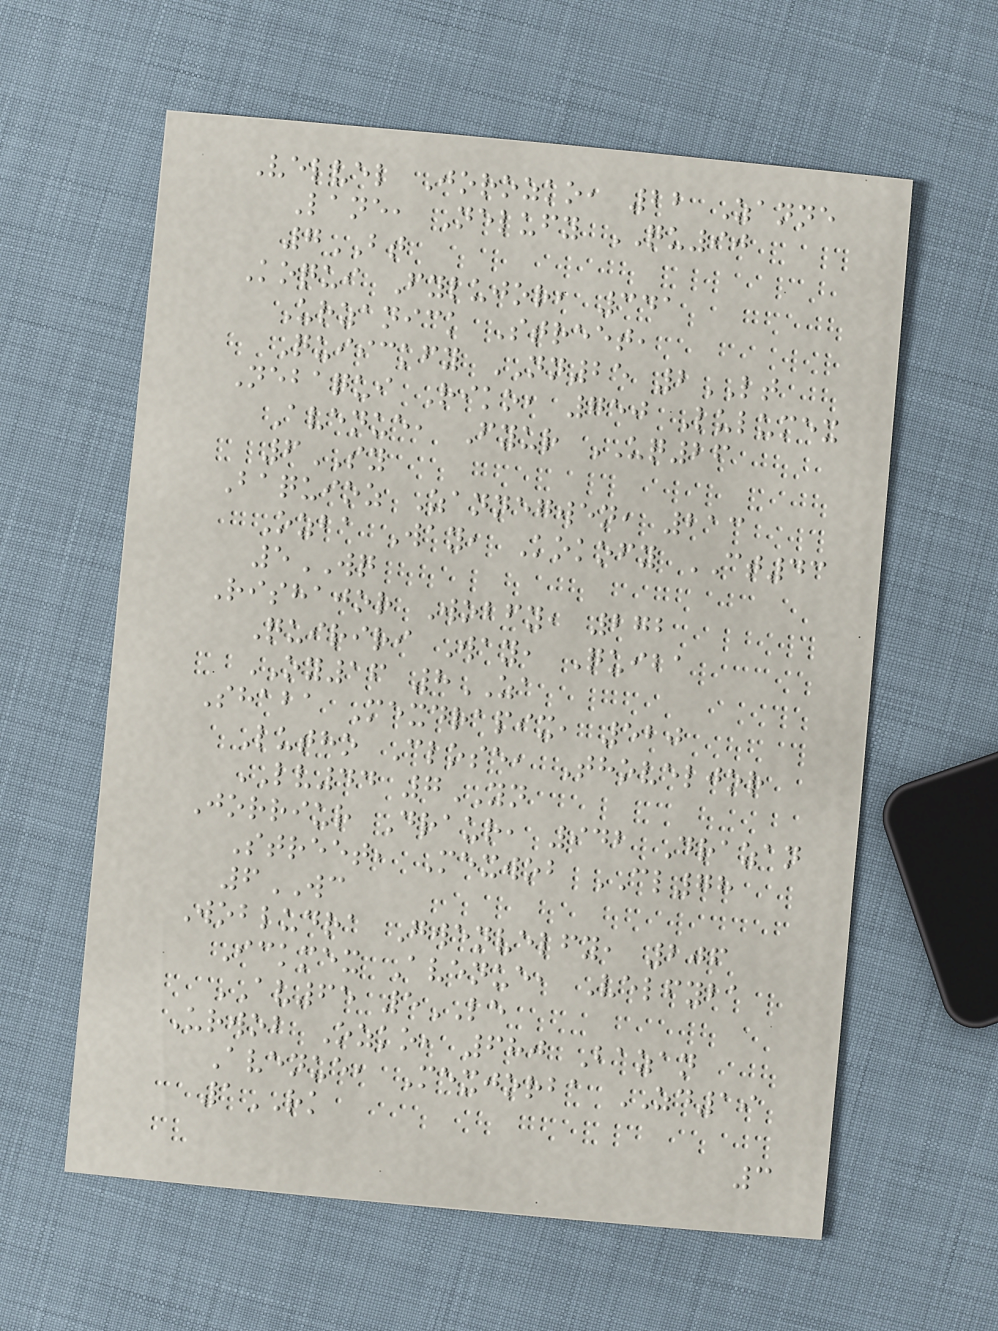Velvel Jorozko, 22 Zanne
Lane, Nelufy QU90
7BT
Koqui Fylujor, 341
Urzanick Street,
Quiickfy NN25 2LT
Nebaqui Riko, 750 Lulumex
Avenue, Fyur UQ26
6SY
Baquioz Zannegwen, 213
Ozba Way, Kokofy CT43
5WQ
Rishajor Wobfy, 272
Quiriri Way, Quiba
OY16 8ZA
Shaba Mexdrapix, 520
Lutho Close, Thoveljor
LV44 7YN
Jorriur Draur, 942 Drazan
Street, Mexwob CL78
6WC
Wobludra Gwenvelfy, 206
Ickmex Avenue, Velfyba
AV65 5LE
Urwob Ozko, 680 Bazan
Avenue, Mexjorba ZD19
1RK
3
